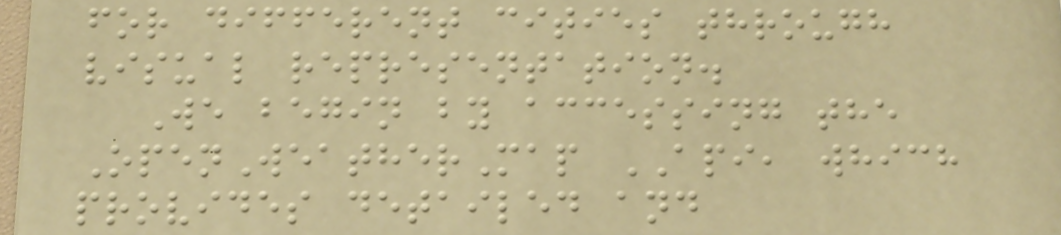for different cities through
visual representation.
We begin by accessing the
OpenWeatherMap API, which
provides detailed and
